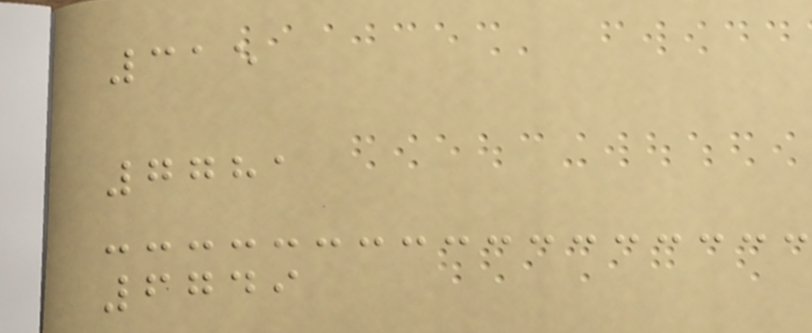315
7781
6749
